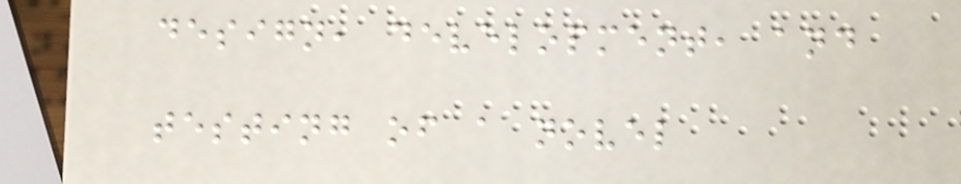design, development, and
testing of a novel
